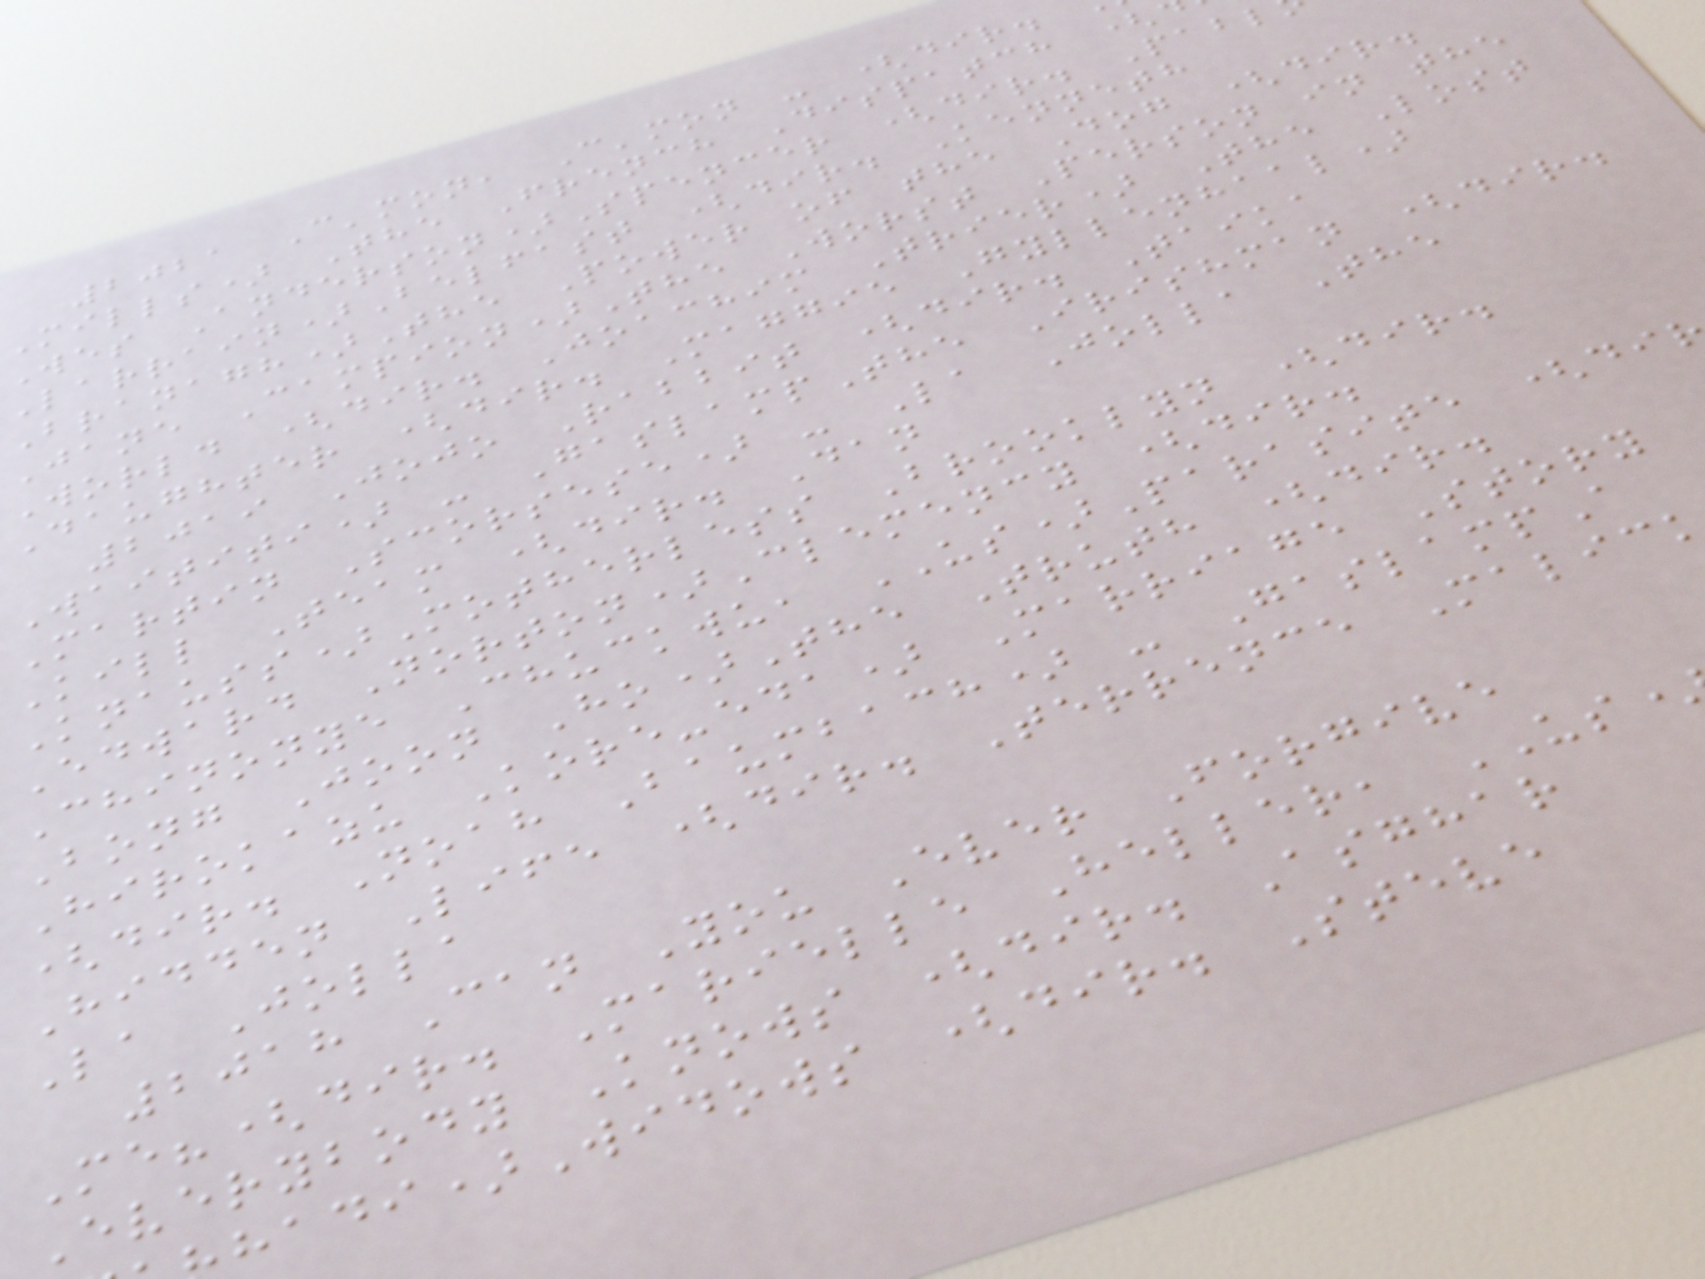2021 C'mon, C'mon - (dir.
Mills) The French Dispatch (
Wes Anderson)Spencer (dir. Pabl
Larrain)Belfast (dir. Kenneth
Branagh)The Power of the Dog (dir.
Jane Campion)The Worst Person in the
World (dir. Joachim Trier) The Lost
Daughter (dir. Maggie Gyllenhaal)
2019 Jojo Rabbit (dir. Taika
Waititi) - GaslampThe Irishman (dir.
Martin Scorsese) - La Jolla The
Kill Team (dir. Dan
Knauss)Motherless Brooklyn (dir.
Edward Norton)Clemency (dir.
Chinonye Chuckwu, US)Parasite (di
Bong Joon Ho)The Truth (dir.
Hirokazu Kore-eda) Marriage Story
(dir. Noah Baumbach) - GaslampA
Hidden Life (dir. Terrence Malic
La Jolla
2018 Can You Ever Forgive
Me?(dir. Marielle Heller, US
Everybody Knows (dir. Asghar
hadi)Widows (dir. Steve
